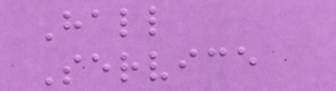Hall
Service
